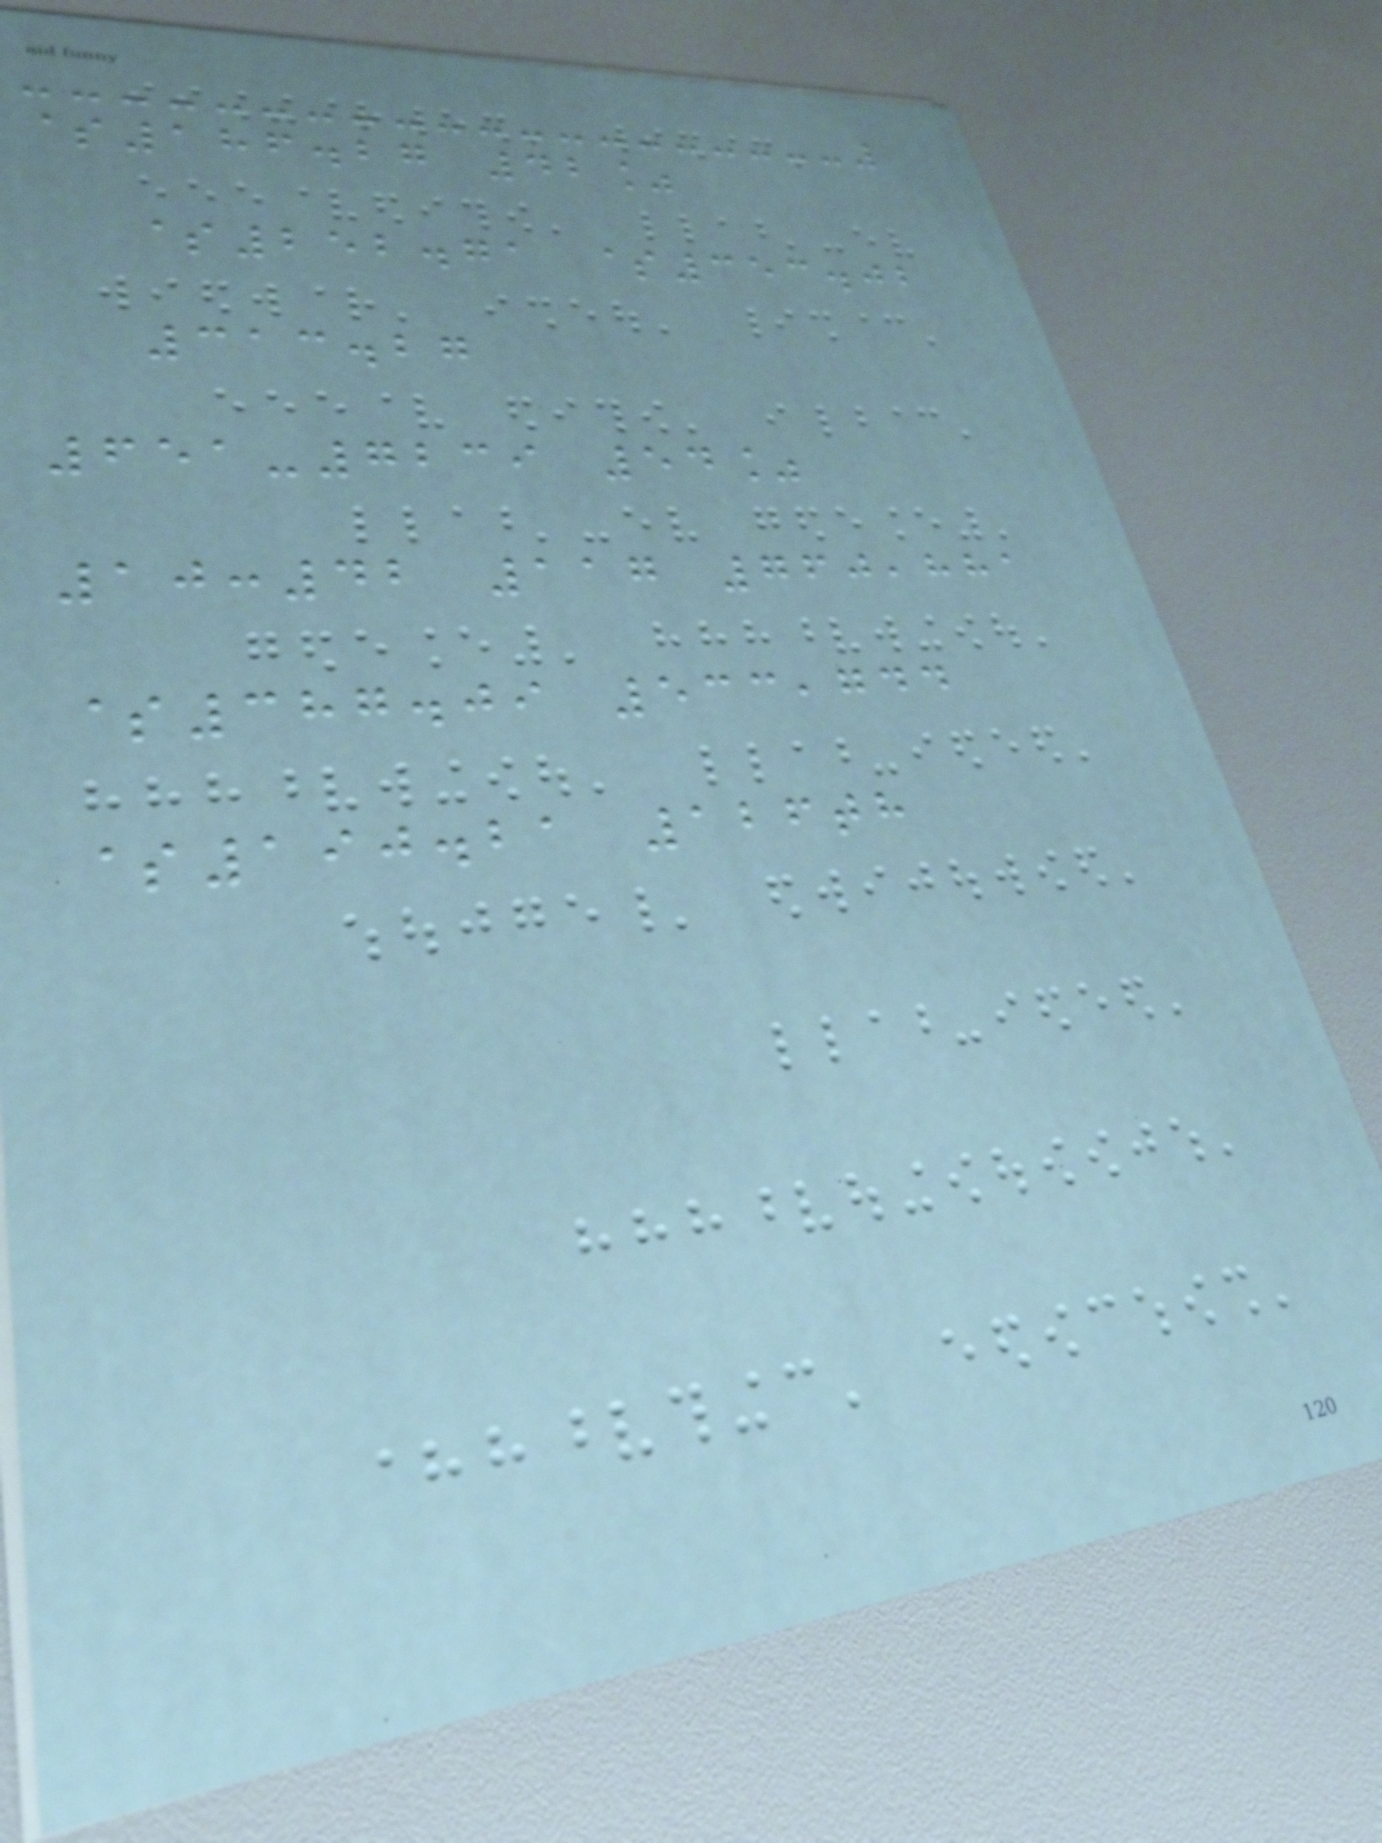$186.27 42%
$252.71 $353.02
313.27
651-7239 54%
10:42 117 760,881
$387.09 533,744
$190.21 126th
